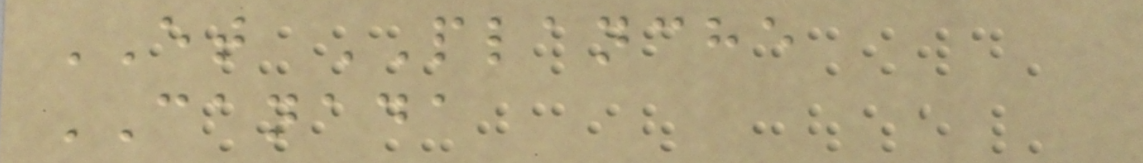ET PLANCHE
CANADA
